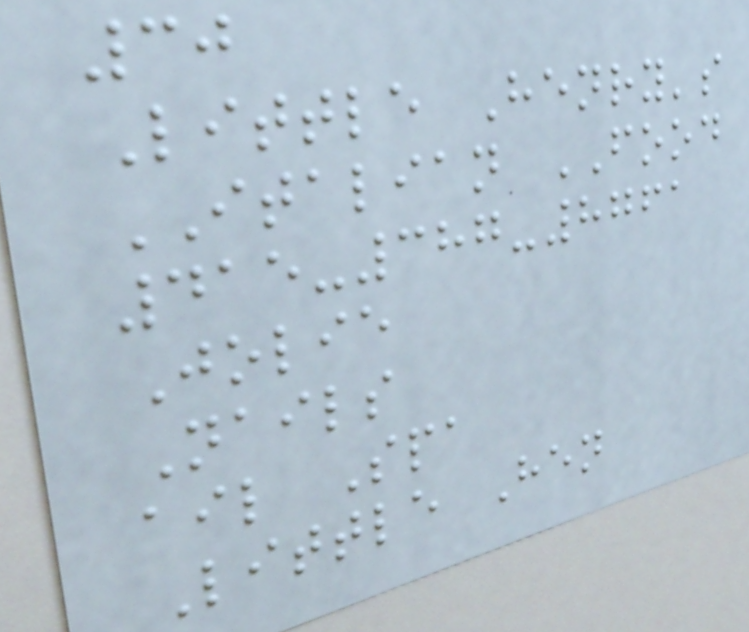30
Little Henry's
ITALIAN FOOD
415-387-8761
Jolie
Nails
ail Spa
Little Hen
